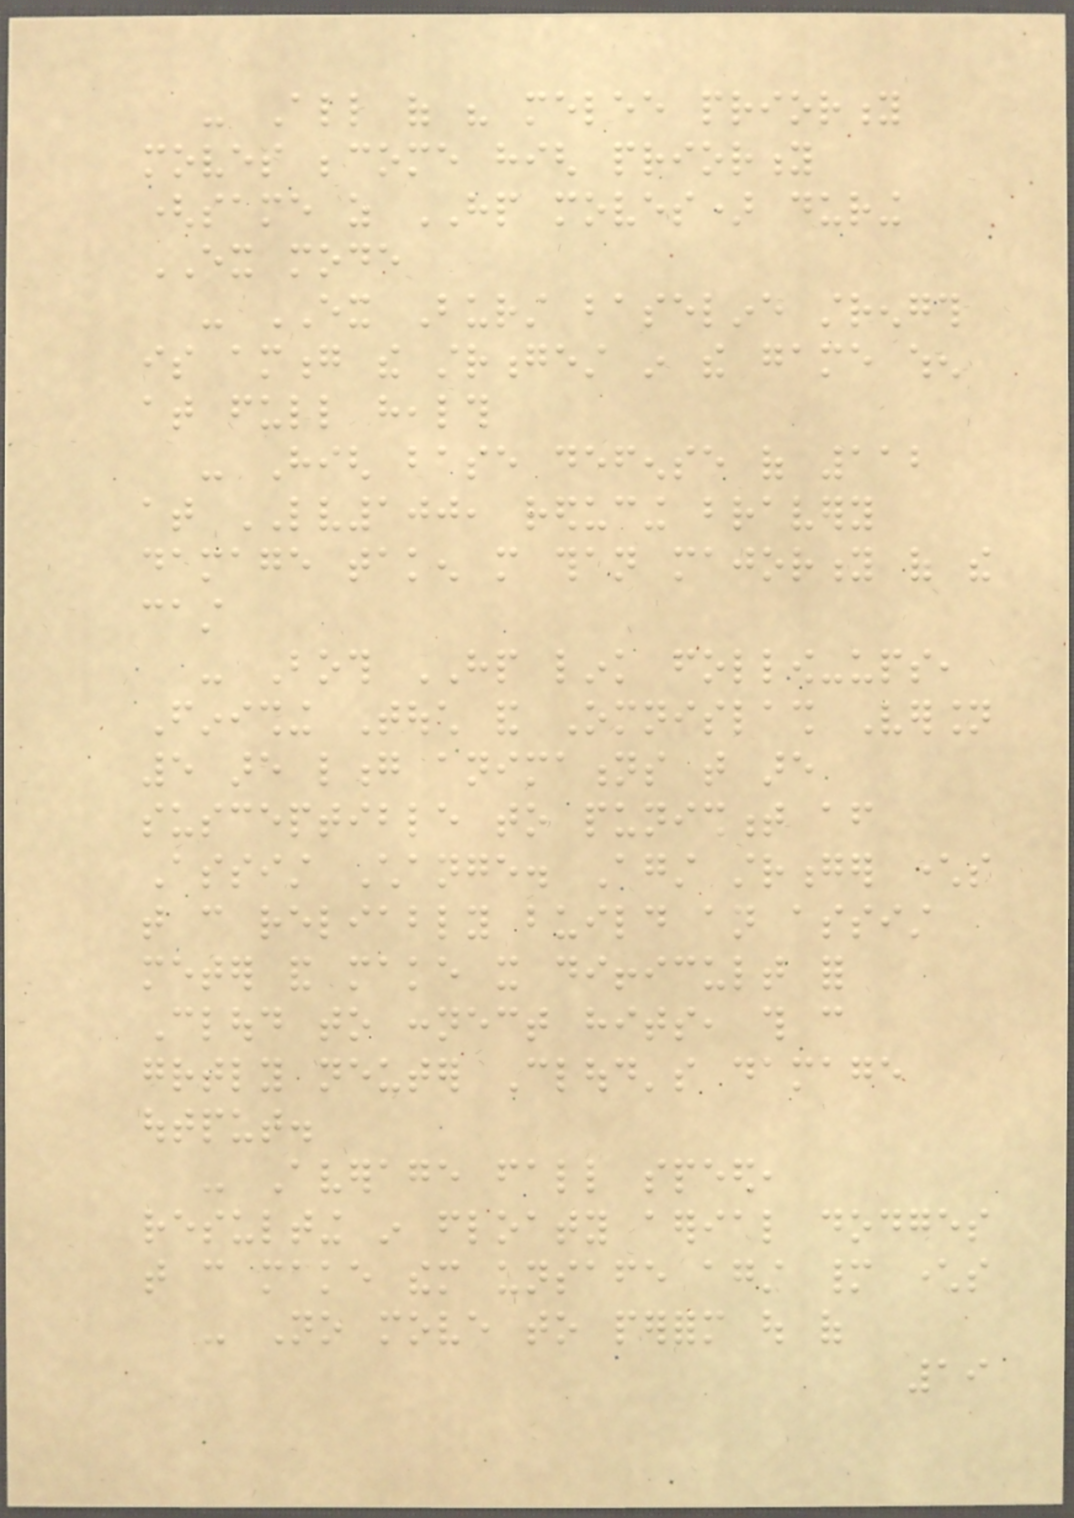- All of his melee priority
moves become high priority
(same as HP moves) during
EX mode
- EX Burst baseline strength
is among the strongest in the game when
at full health
- High base defense of 112
at LV100, reducing bravery
damage taken more than majority of the
cast
- Both HP link follow-ups,
Finishing Touch and Omnislash Version
5 are long animations that are
susceptible to punishment after
Assist Change. Against stronger characters
that can reliably build an assist
meter and make it difficult for
Cloud to connect hits, this can
greatly neuter Cloud's damage
output.
- Average fall speed,
resulting in floaty aerial dodges
that can make them unsafe against many characters
- No move to perform out of
19
